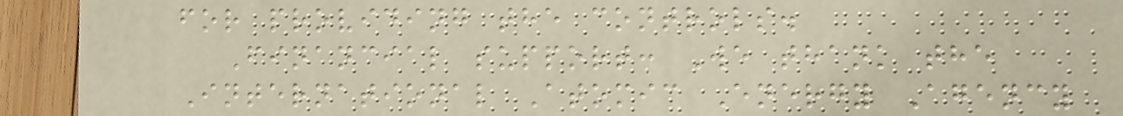for providing the controls.
Financial support: We thank the
International Atomic Energy Agency
